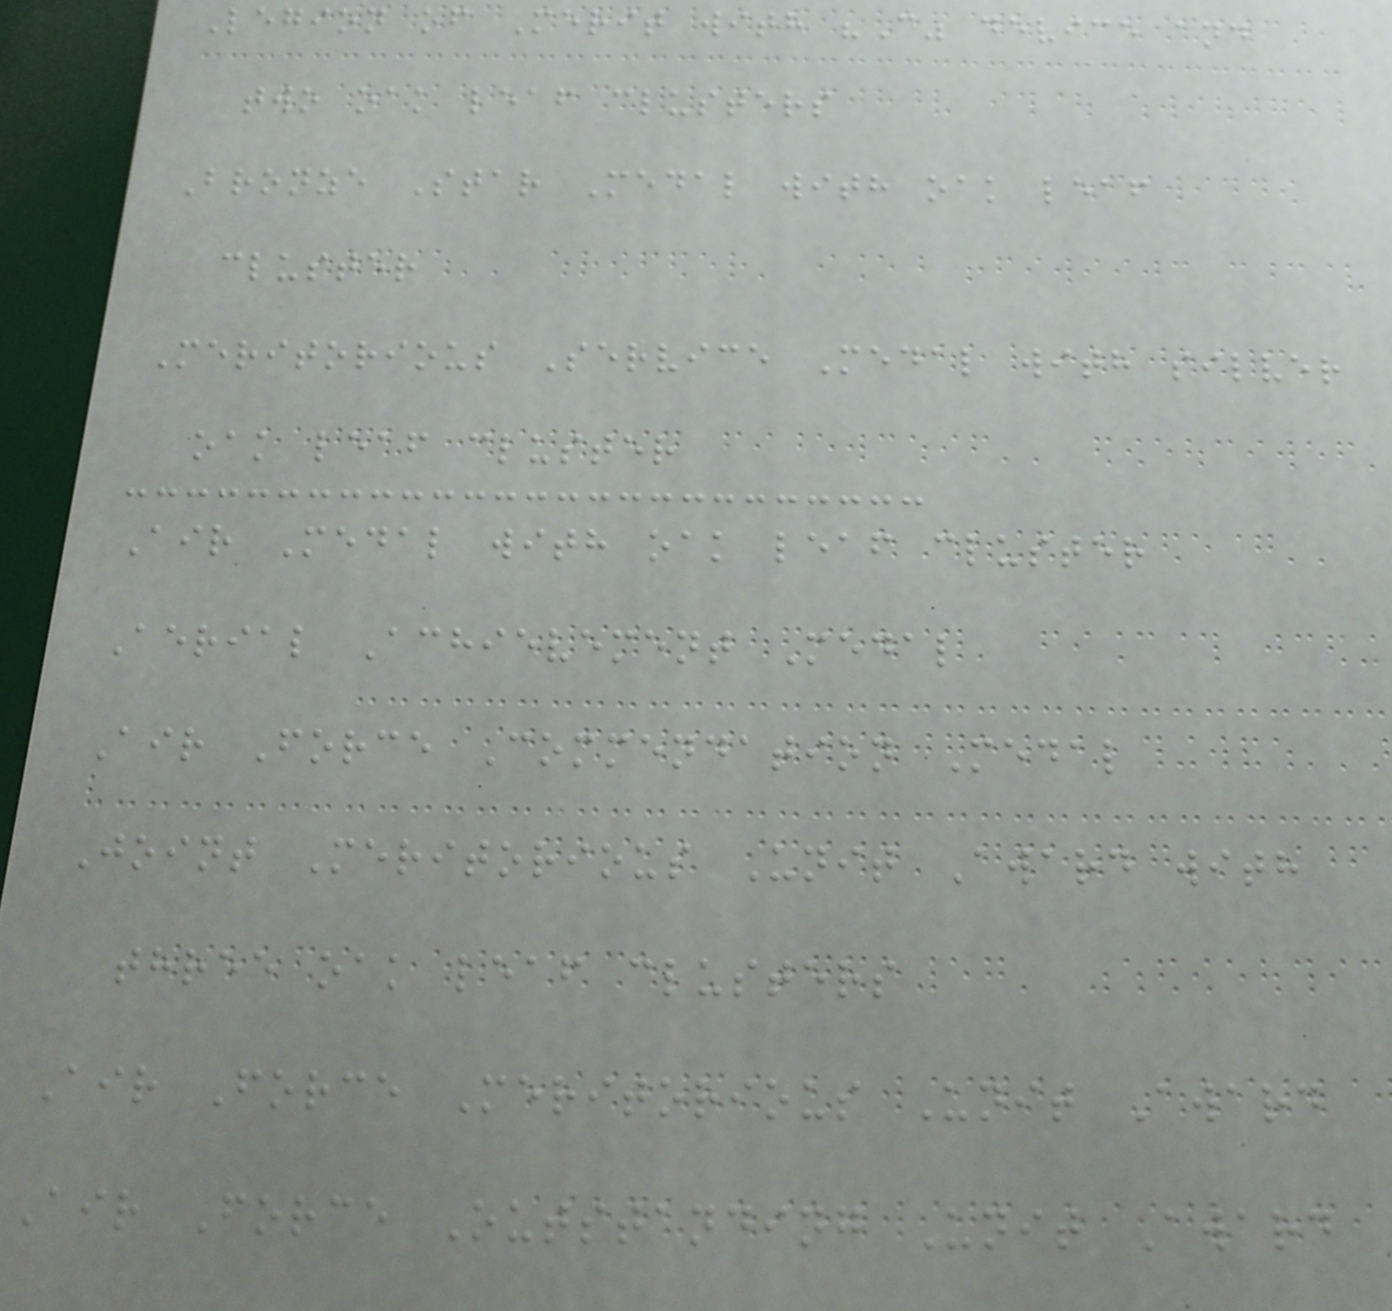Legion of Merit with "C" device and
two oak leaf clusters
Bronze Star Medal with oak leaf
cluster
Meritorious Service Medal with silver
oak leaf cluster
Air Medal with oak leaf cluster
Aerial Achievement Medal
Air Force Commendation Medal
Joint Meritorious Unit Award with
three oak leaf clusters
Air Force Meritorious Unit Award
Air Force Outstanding Unit Award
